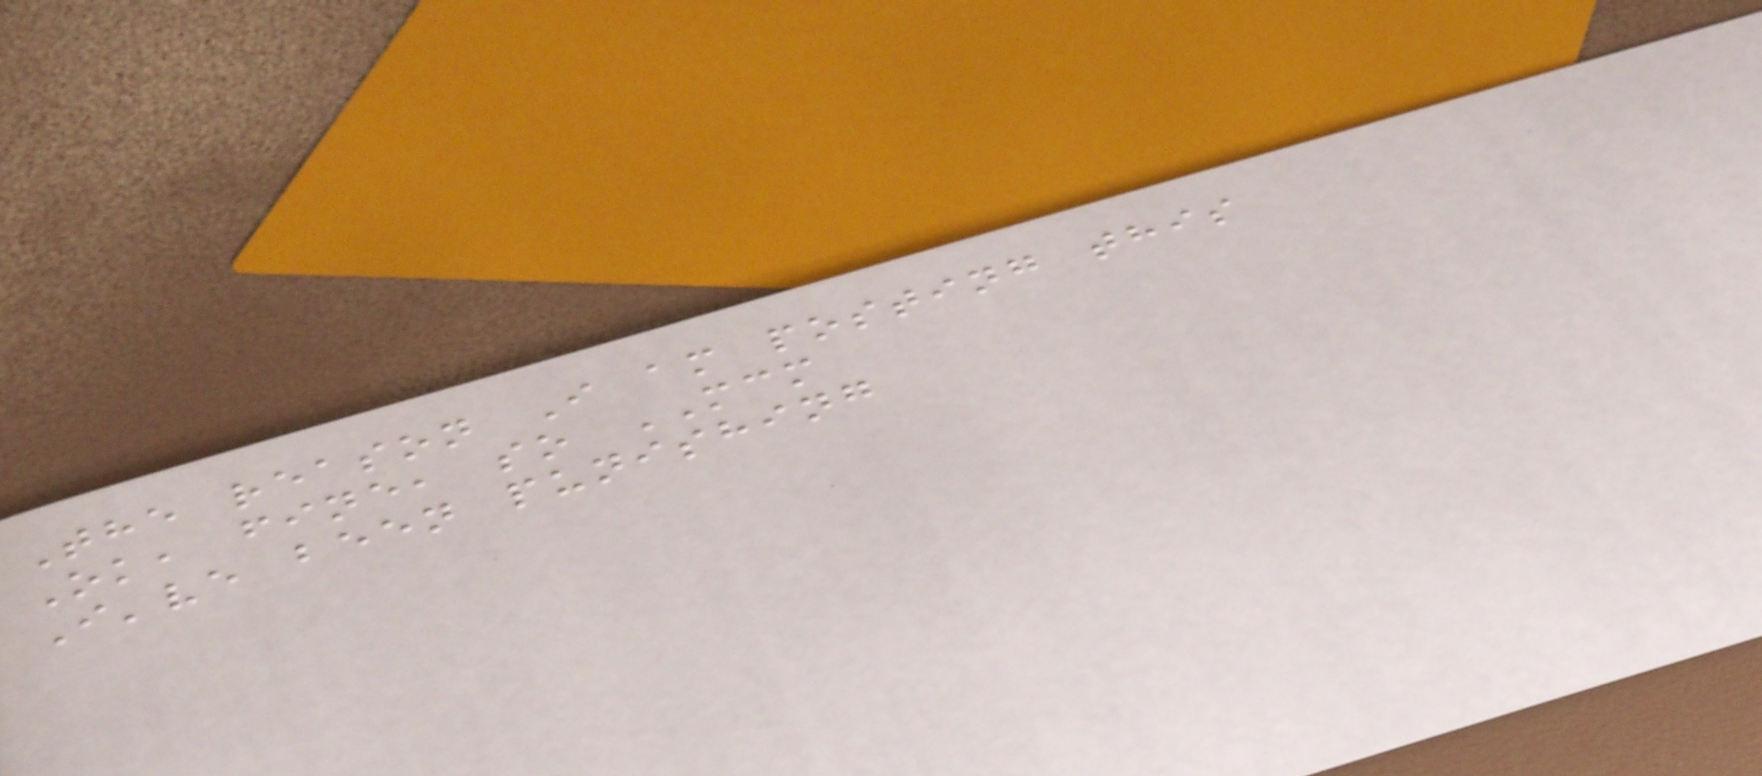The reason I am posting this
Ok, fine, so MCM
I've been punishing
